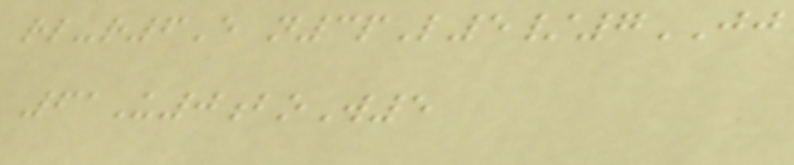rl-r6E n3pL5/7JJ
61U0boW5
